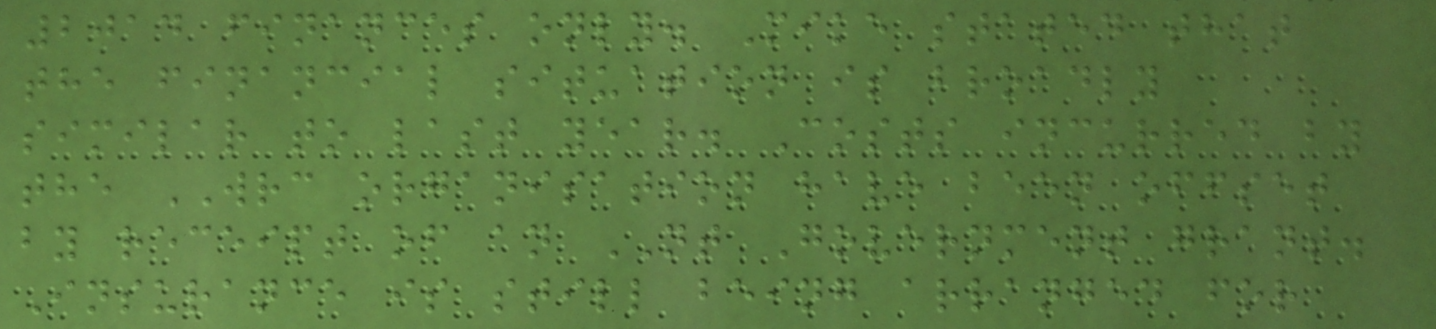2014 finances only. Mike stated that
the financial situation is broadly
similar to last year. Costs incurred by
the WRC organisation have been offset
by receipt of an NT Government grant.
Insurance is still being arranged for
